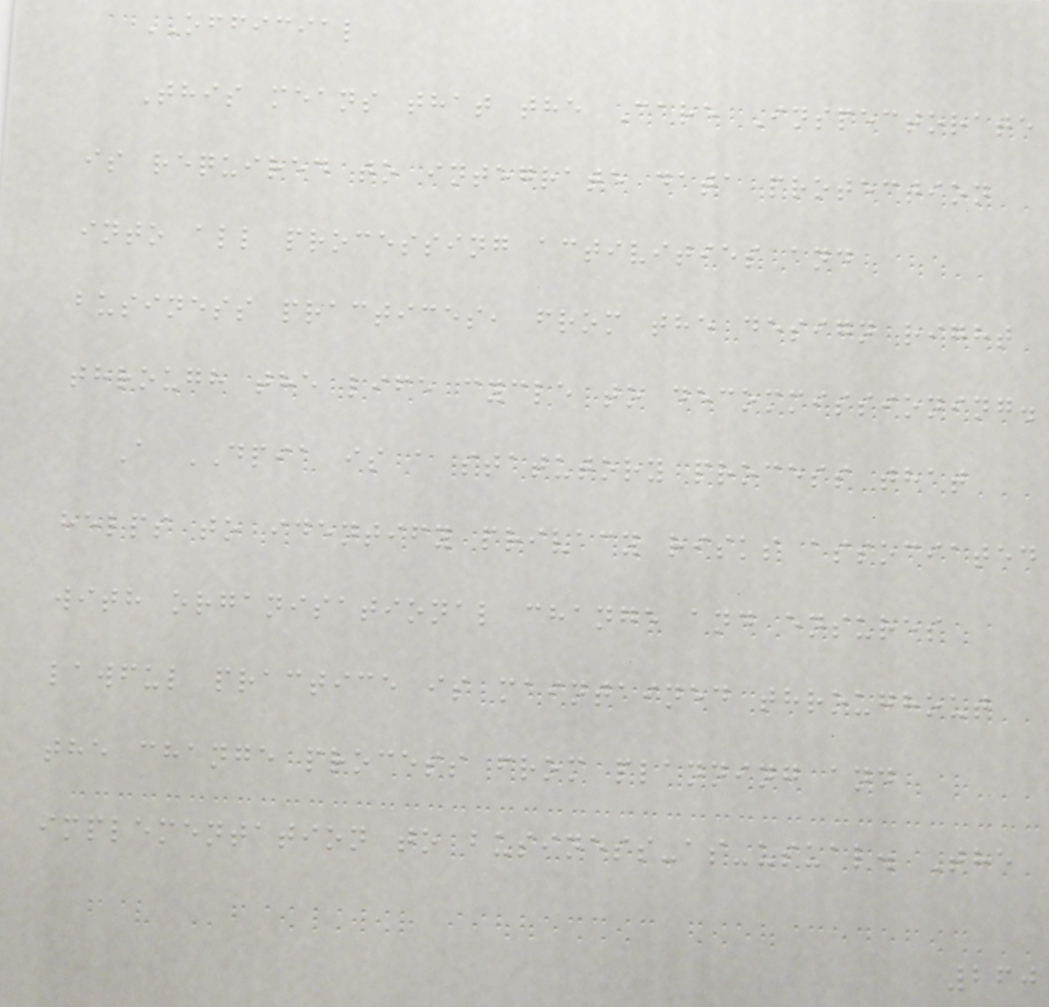OFFICIAL
This means that the Care Inspectorate
is required to integrate data protection
into all processing activities and
business practices, from the design right
through the life cycle to decommissioning.
A DPIA is a statutory process that
helps to identify privacy risks associated
with organisational change and ensures
lawful practice is maintained throughout
the change process from planning and
implementation to business-as-usual. The
260
